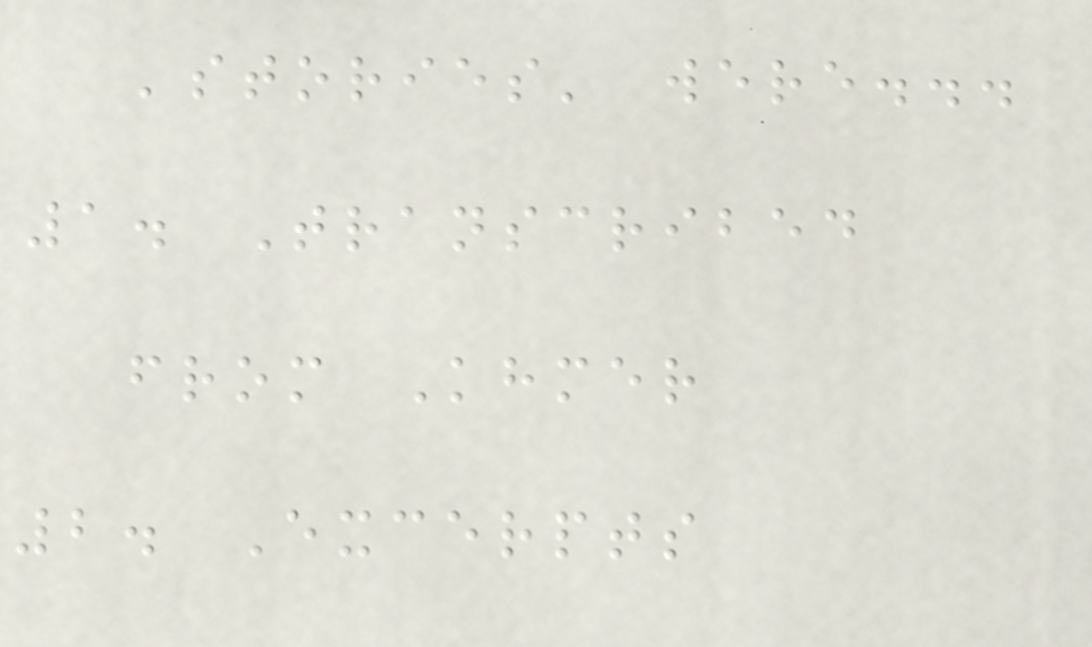'stories' were...
1. Transcribed
from Khmer
2. Excerpts
